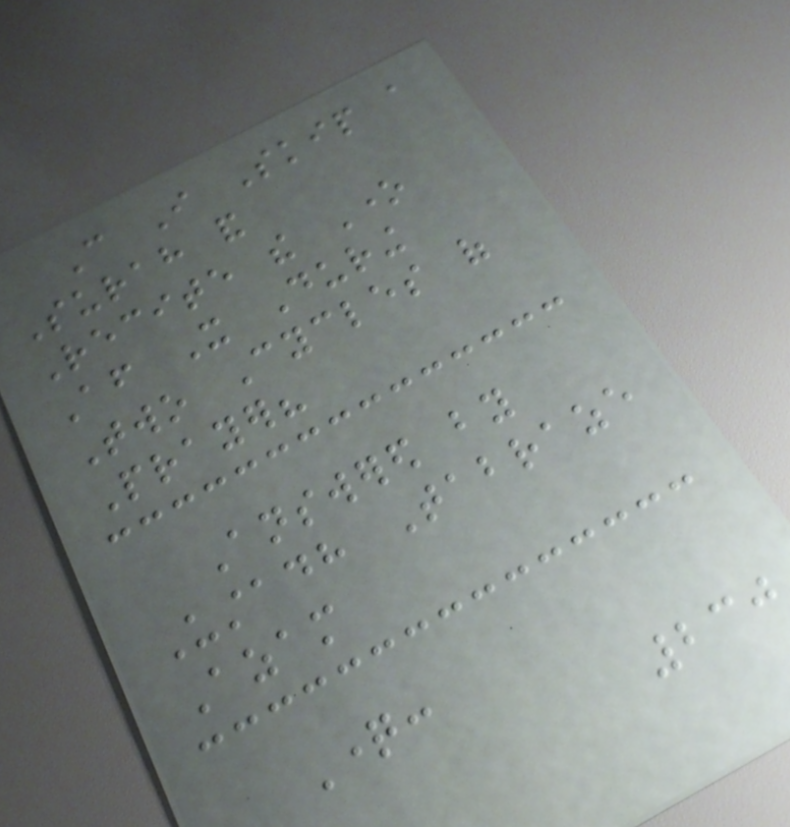Can I Skip a
Surah and
Recite the One
After It During
Two Cycles of
Prayer?
Answered by
Ustadh Tabraze
Azam
Question:
230
